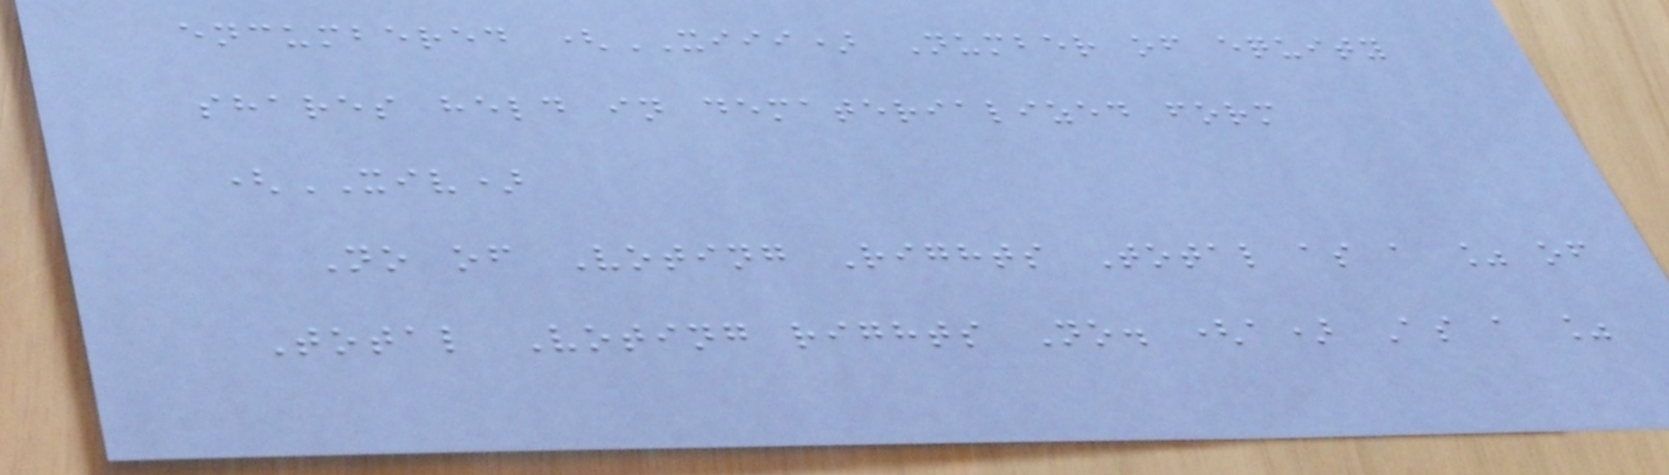encumbered (XIII) Number of equity
shares held in dematerialized form
(XIV)
No of Voting Rights Total as a % of
Total Voting rights No. (a) As a %
